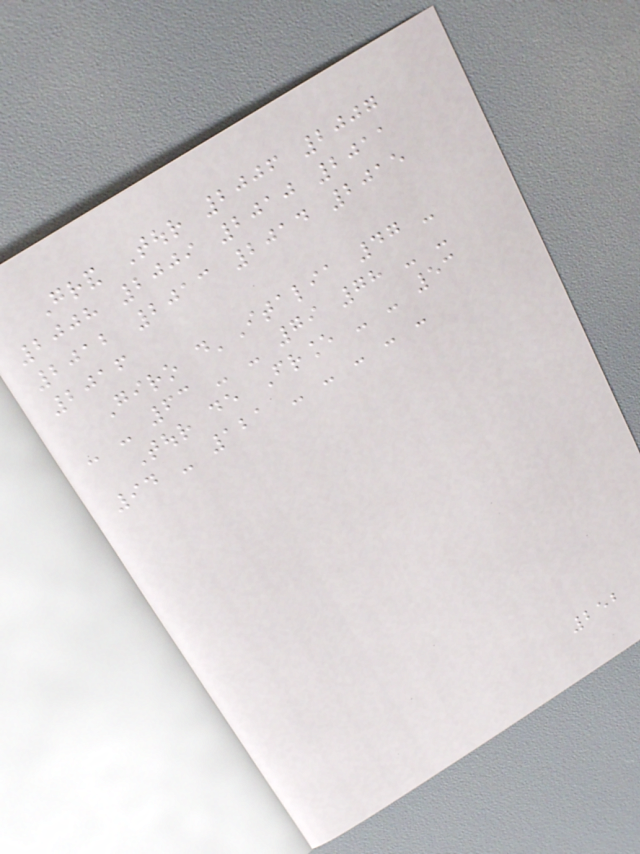Grand Tour 2006 2007
2008 2009 2010 2011
2012 2013 2014 2015
2016
Giro d'Italia 47 -
- - 63 - - 79 78 - -
Tour de France - - 53
94 - 121 - - - - -
252
